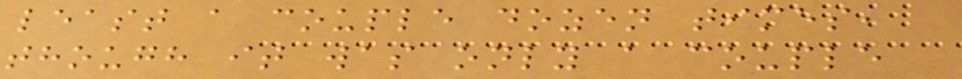least a couple dozen times,
though it was only a couple
